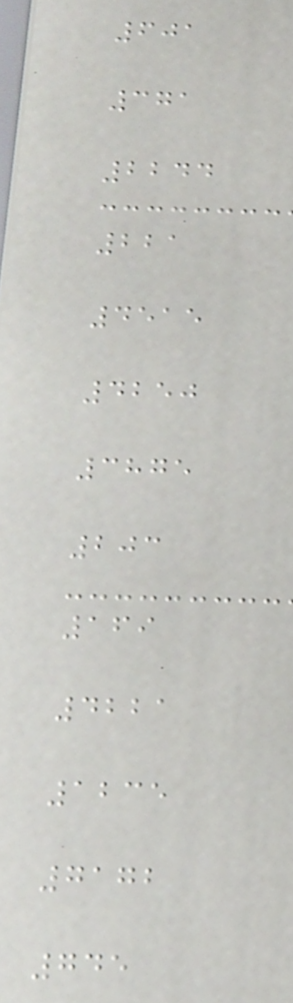601
371
2244
221
4515
4250
3875
203
169
4221
1235
7172
745
